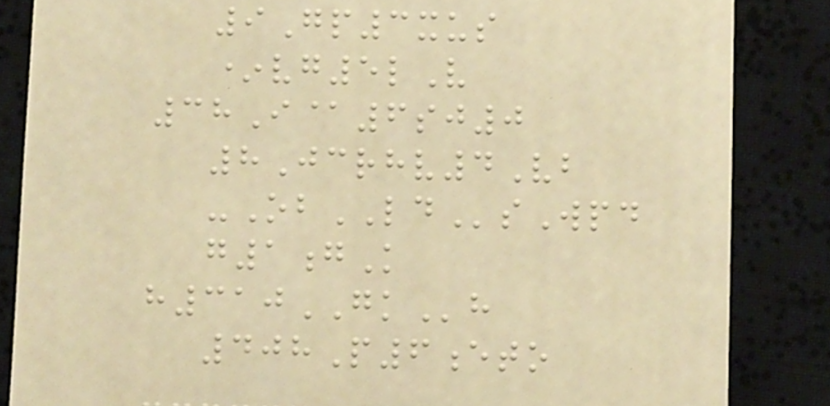9Gp3xus
*vg5lV
38I@6sj0
8Jcrhv4Vb
-ObLDsWpd
g1gK
h310GKh
408P6eto
